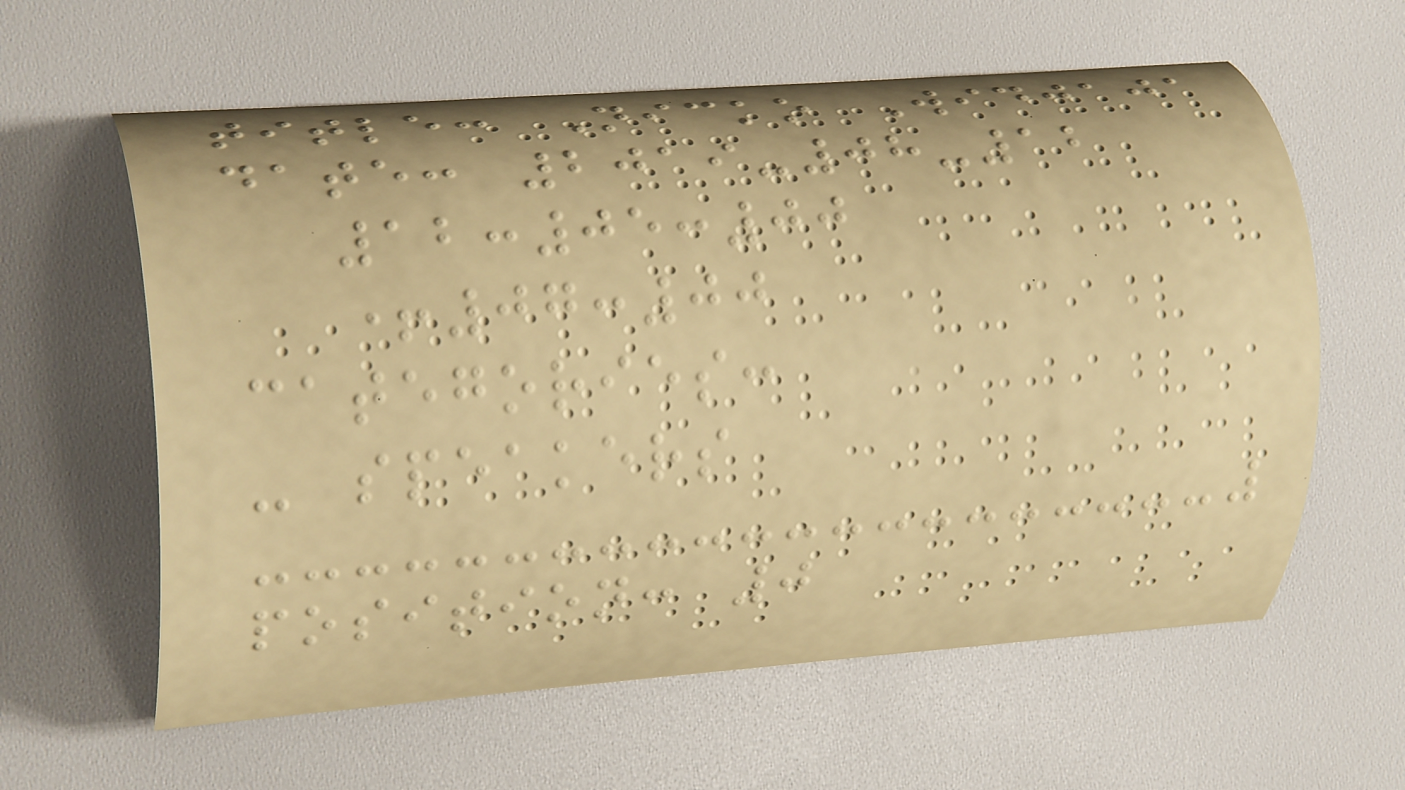title: Nicko Widjaja
date: 2019-08-12
12:05:00
+07:00
categories:
- speakers
position: 0
